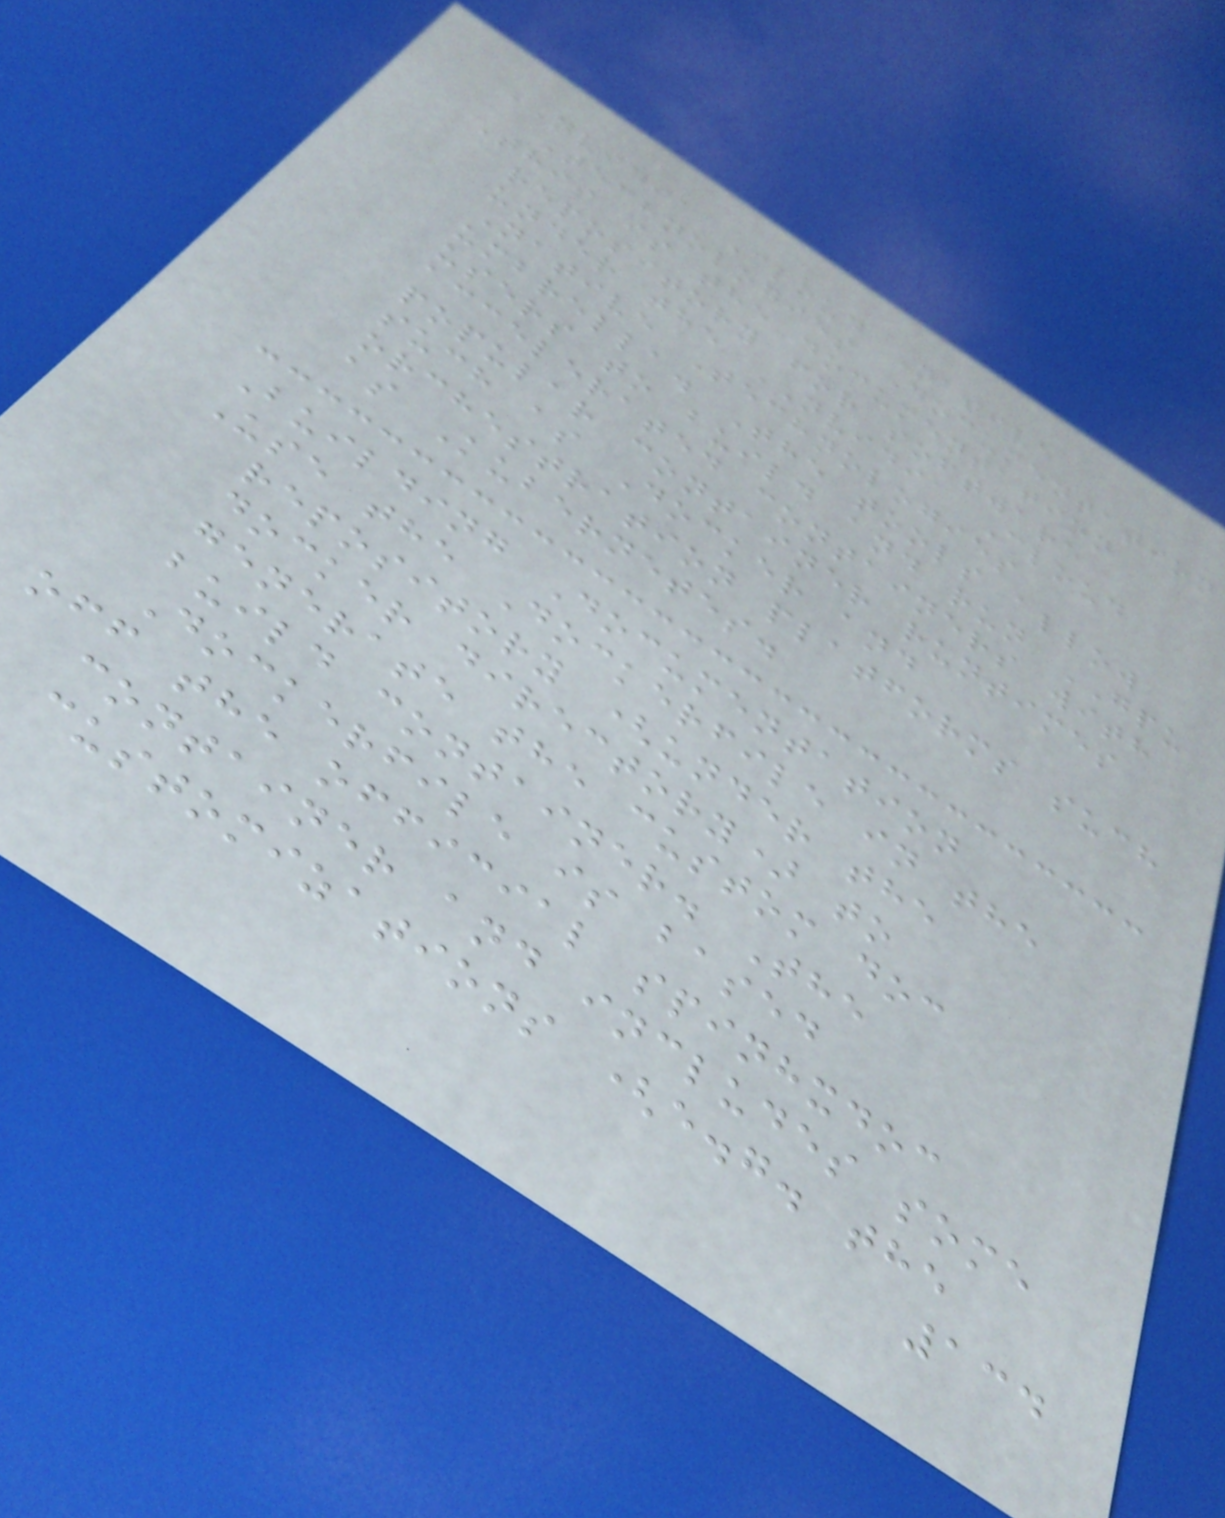NVIDIA Cloud Native
Technologies Documentation
This is the documentation
repository for software
under the NVIDIA Cloud
Native Technologies
umbrella. The tools allow
users to build and run GPU
accelerated containers with
popular container runtimes
such as Docker and
orchestration platforms such
as Kubernetes.
Building Documentation
Use the Dockerfile in the
repository (under the
docker directory) to
generate the custom doc
build container. The
Dockerfile is based
off the official spinhxdoc
container and includes some
customizations (e.g. the
134
